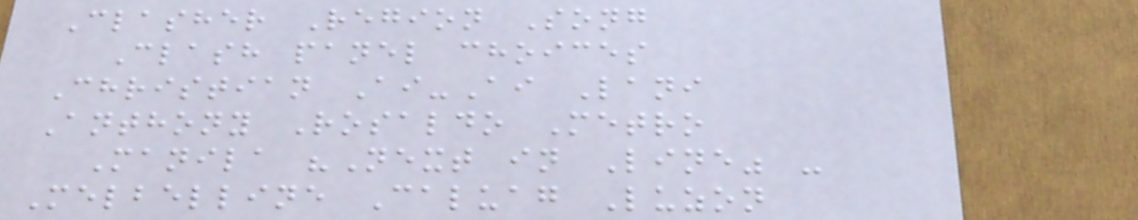Clasher Region Song
Clash panel choices
Christian Ai-Ai Lani
Anthony Rosaldo Metro
Manila "Next in Line" -
Melbelline Caluag Luzon
